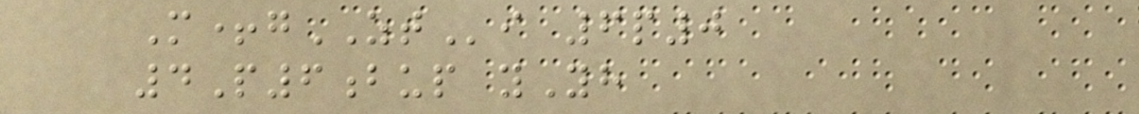M+gZTi 6p0
4P6bup yYh
